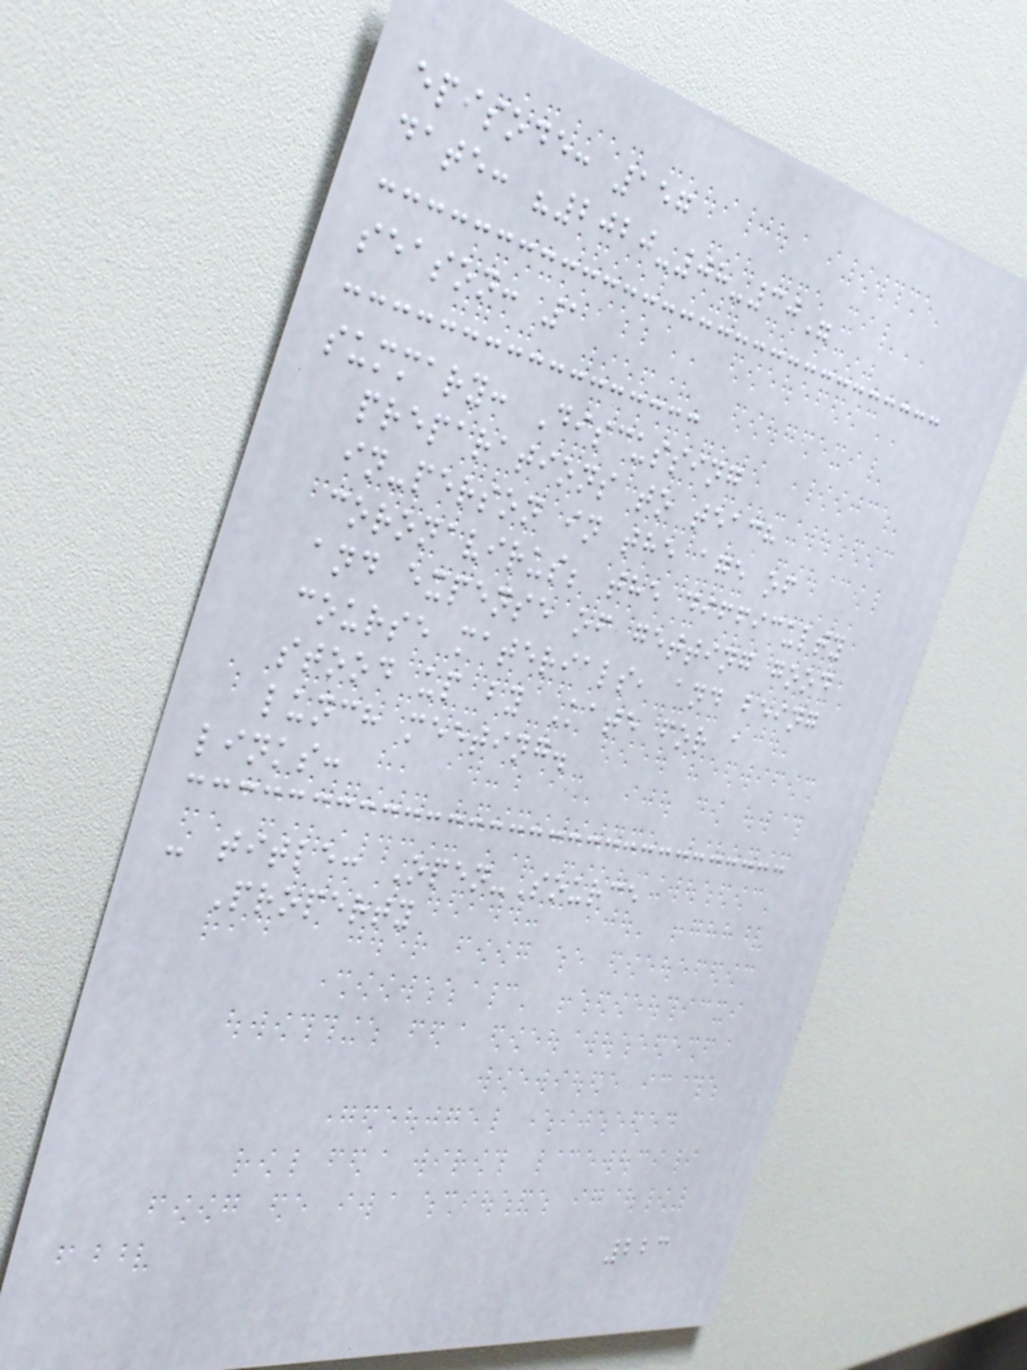episode: 157
date: "2020-08-30"
season: 1
summary: Discussing
preparations to teach
in-person in the age of
coronavirus; the difficulty
and expense of getting good
course materials, and being
stood up by Kate for a
lunch meeting.
links:
- title: Open-Source
Property
223
